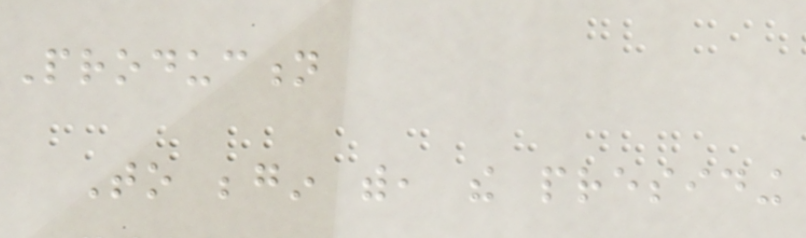Production
To begin with, the presiding
